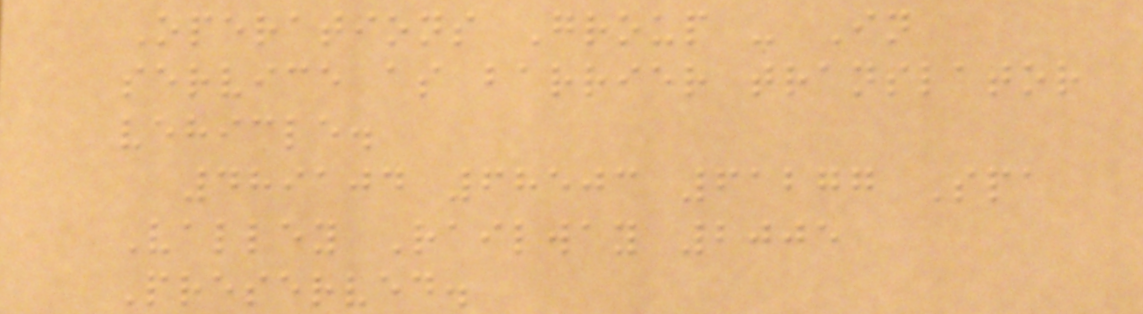Operations Group - In
service as barrier translator
vehicle.
489104 68503 61277 Spa
Valley Railway 2005
Preserved.
